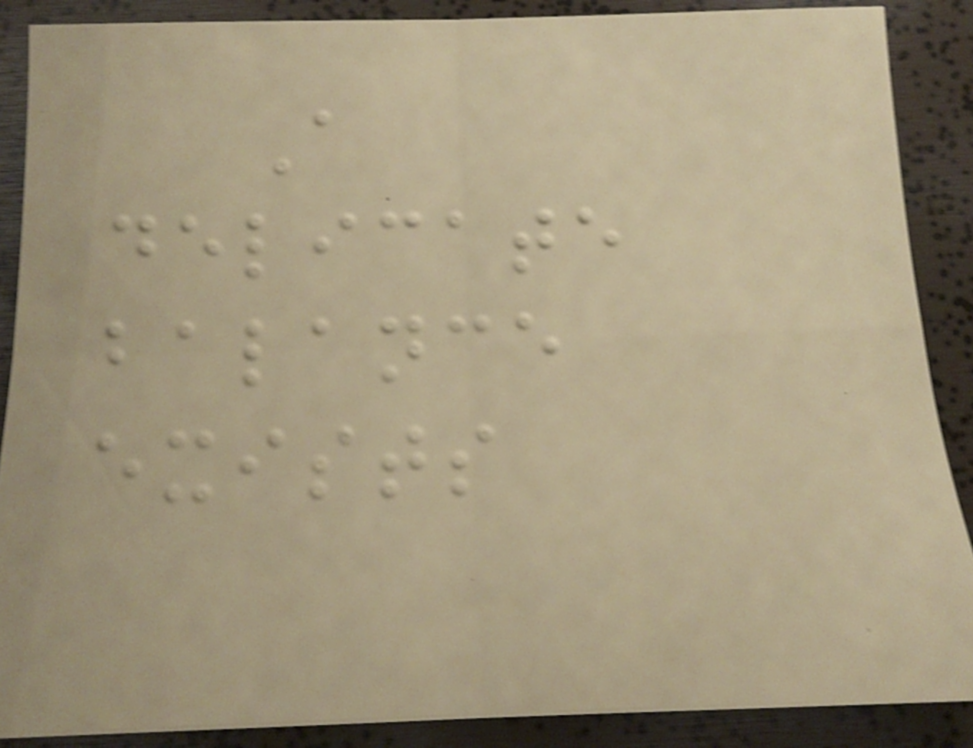A
delicate
balance
exists
